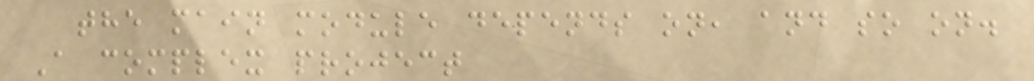the main module depends on, and so on.
A complex project
